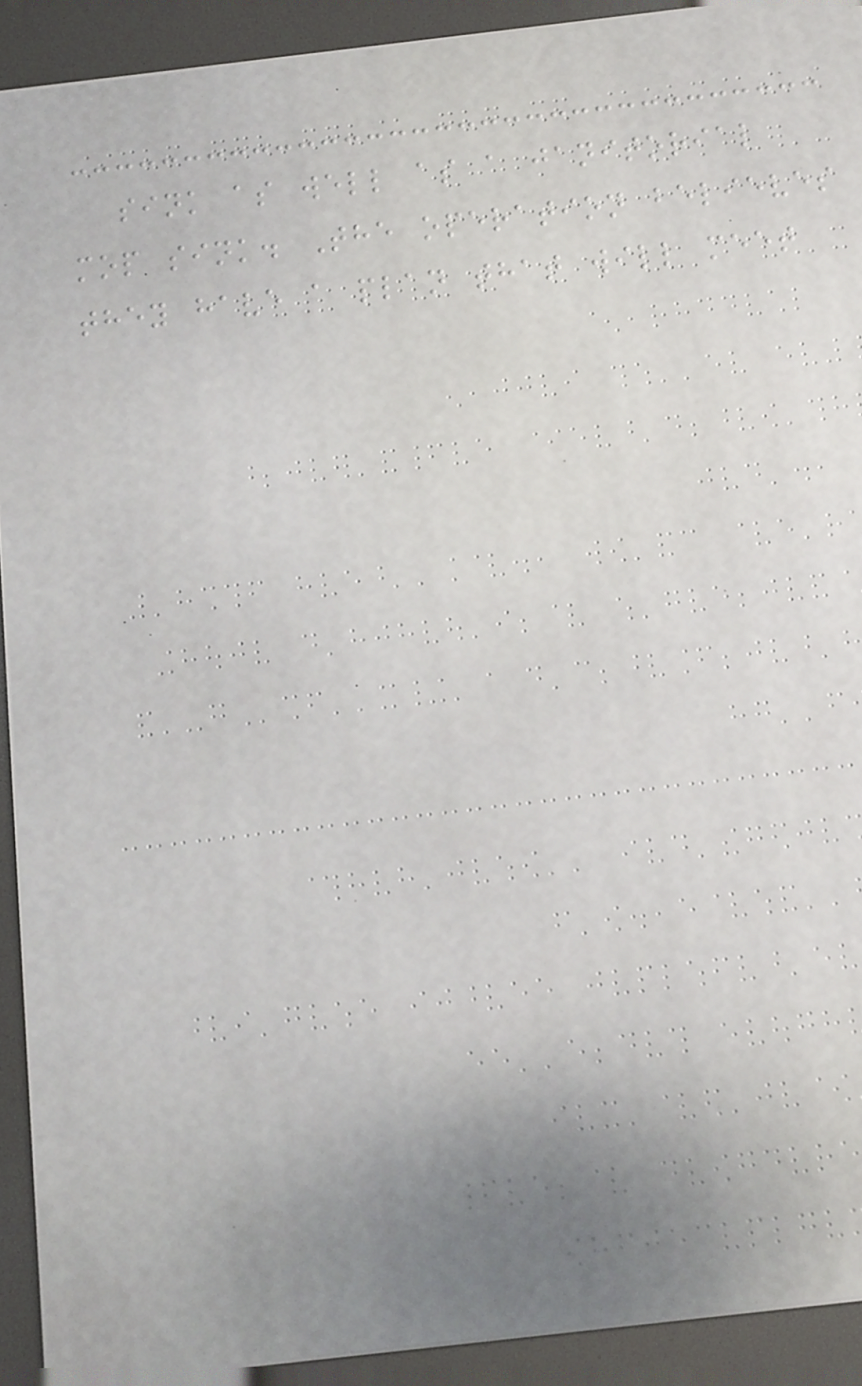sink as well as a janitorial
mop sink. The operation believes
they have a plan that will meet
